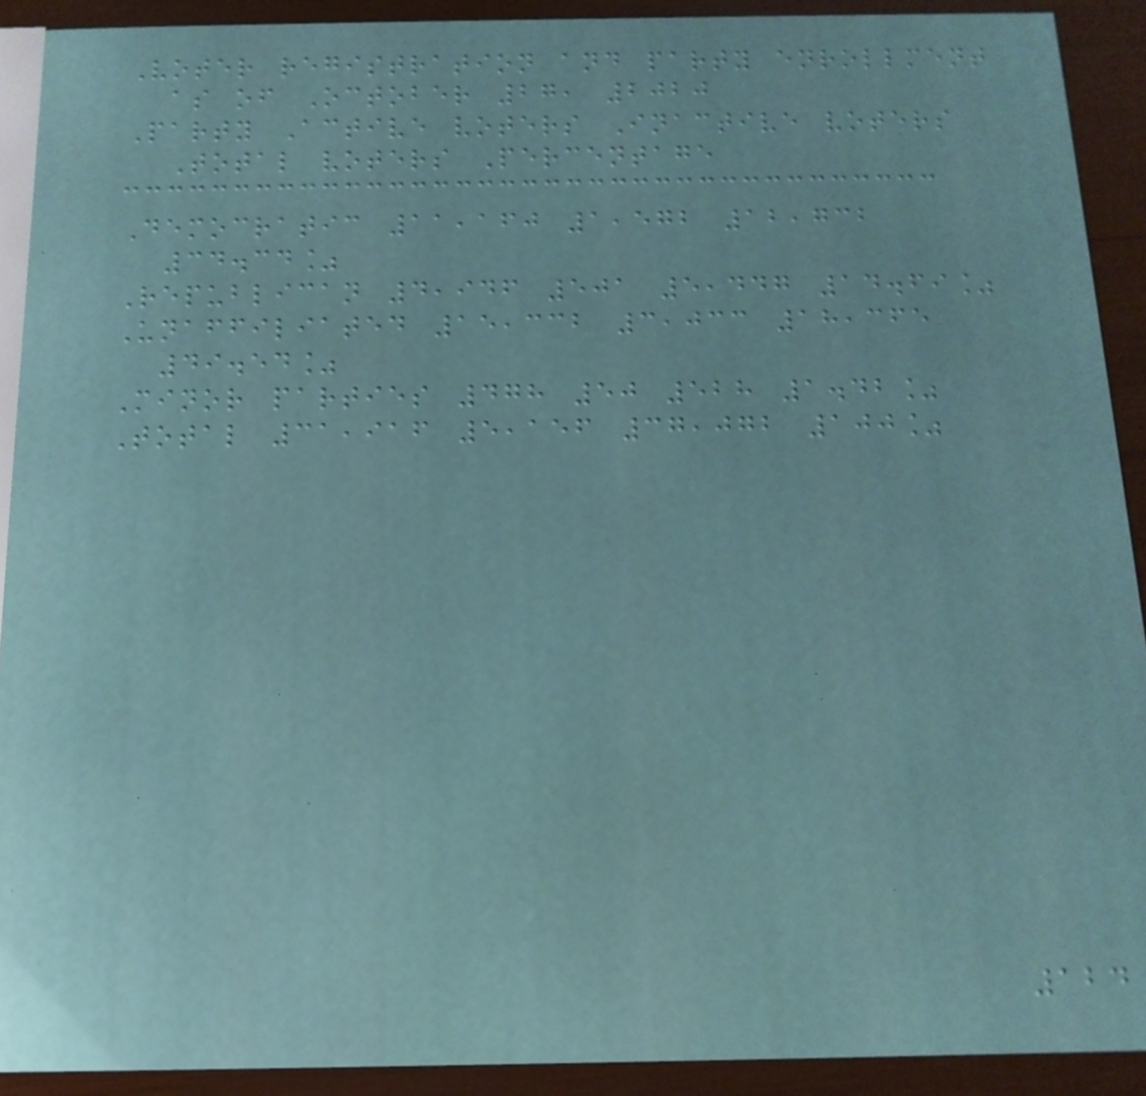Voter registration and party enrollment
as of October 27, 2020
Party Active voters Inactive voters
Total voters Percentage
Democratic 11,160 1,572 12,732
34.34%
Republican 4,946 501 5,447 14.69%
Unaffiliated 15,332 3,033 18,365
49.54%
Minor parties 478 50 528 1.42%
Total 31,916 5,156 37,072 100%
124
